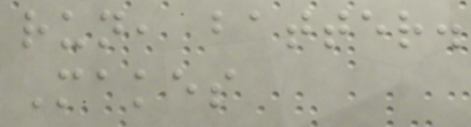run, batter.
Makes
